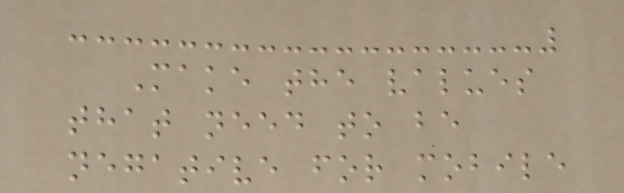Make the values
that need to be
negative for mobile
